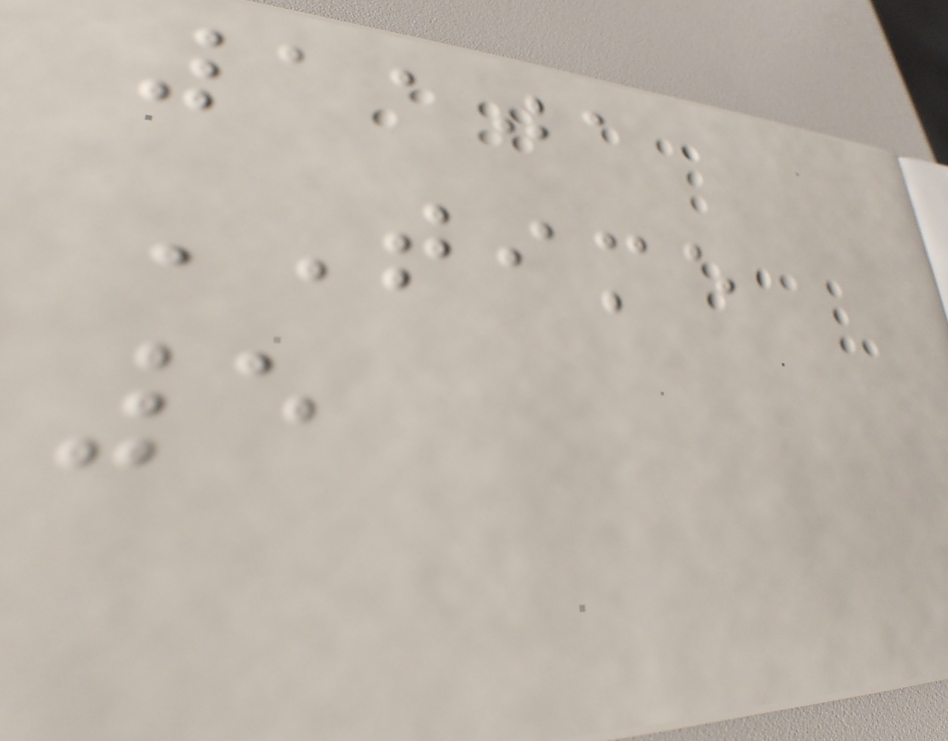1101
TIME
5
